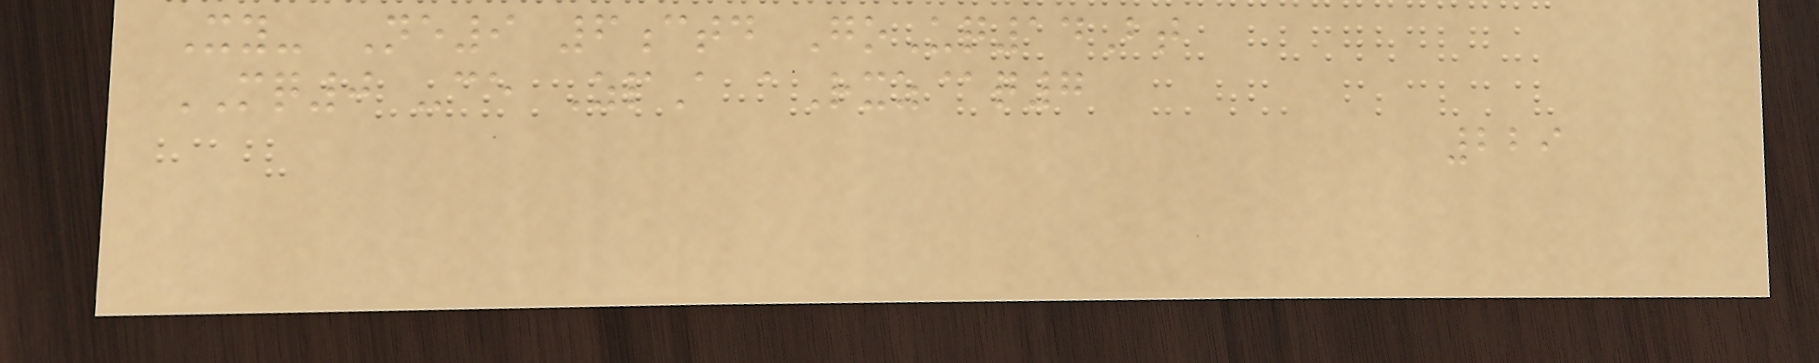Xy- Ne9 6ctd GoUq14Bt
MQ0 -ce ZpA aRxz@q7
229
